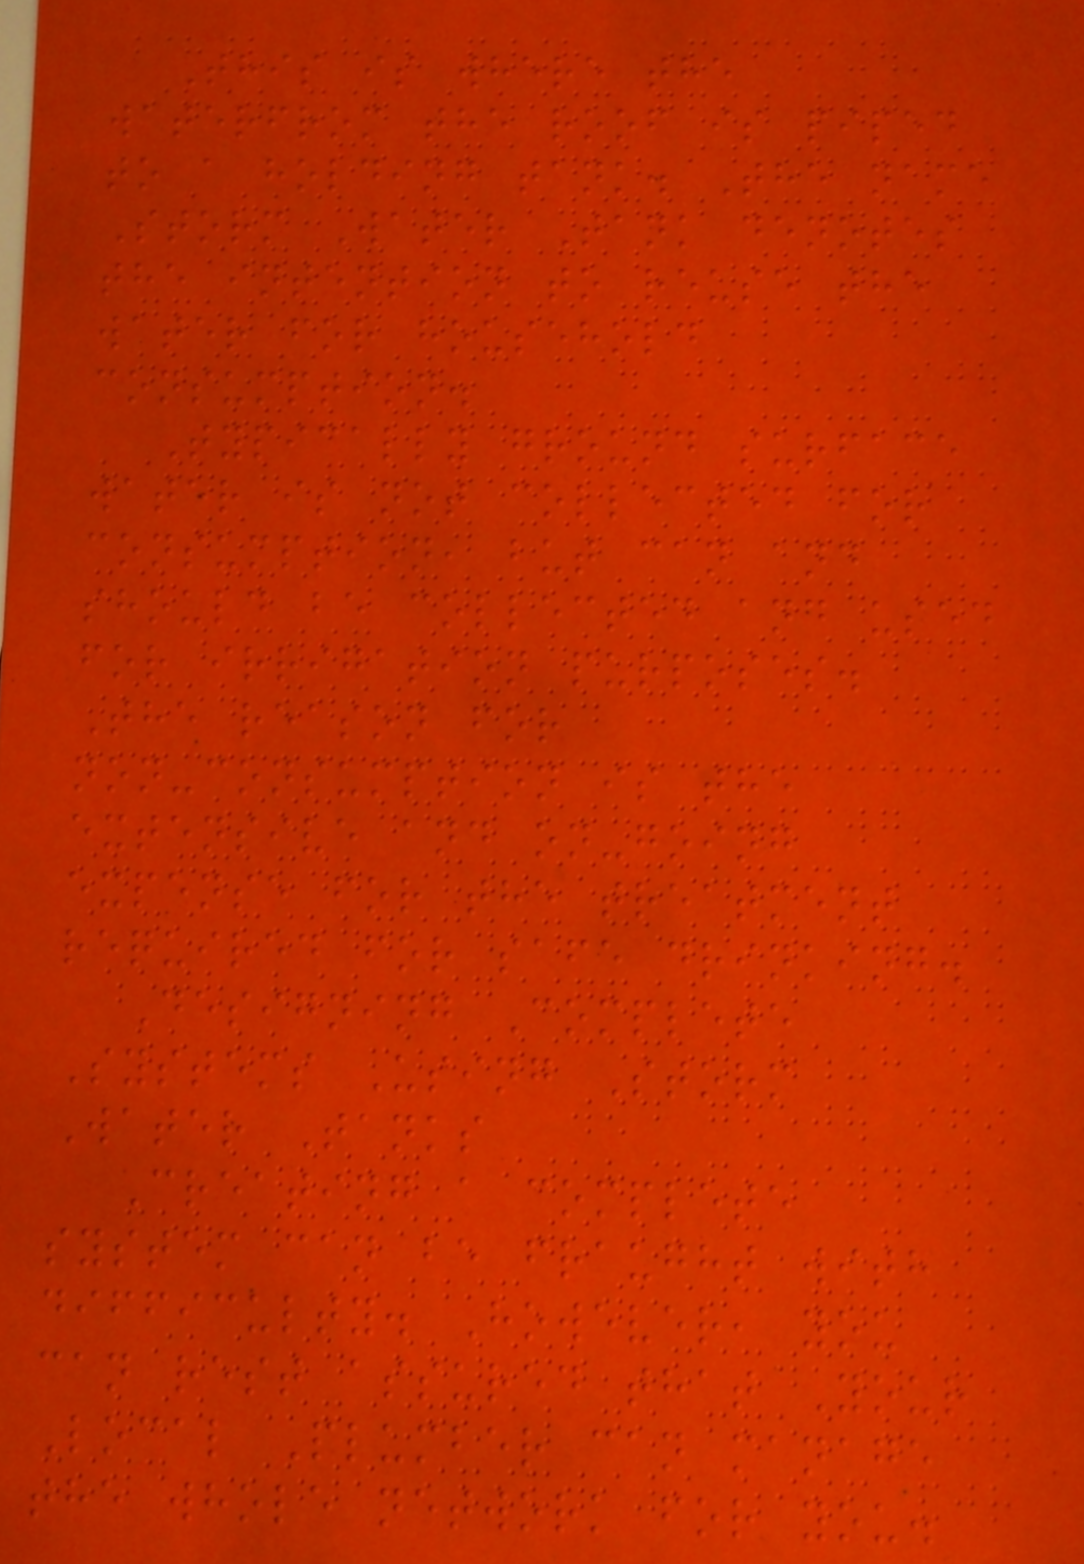This is where the
waterfrom the roof is piped
to a holding tank. The name
Storm Water Tank denotes
the intention to reuse the
water for household
consumption.
Typically ground surface
water is not collected for
consumption, but can and
should be collected and used
for irrigation purposes.
The reason for
non-consumption is the
extensive and on-going
expense for the treatment
required for safe drinking.
Designing Complete
Systems Using Storm
Water Tanks
Creating a complete
system can be fraught with
difficulty. However, you
can rest assured that Your
Local Plumber can manage
the whole network for you.
